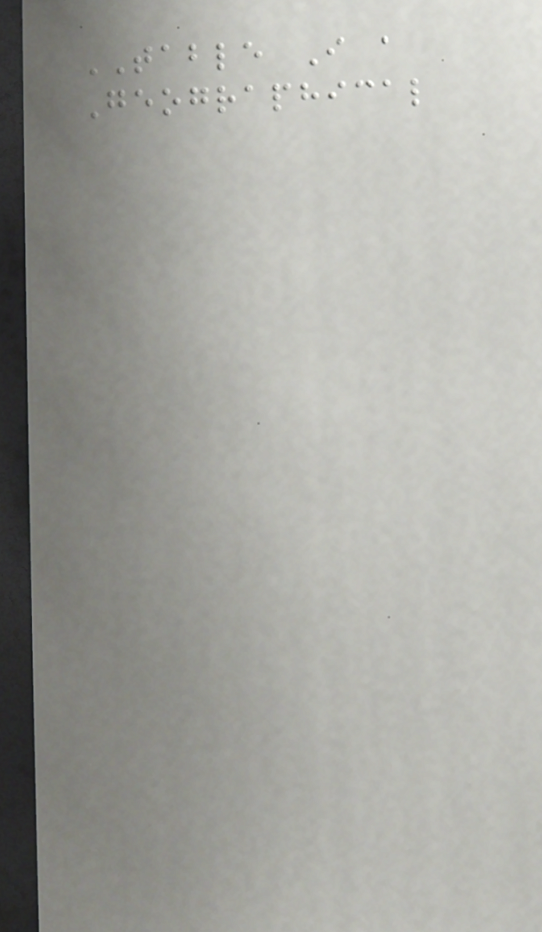TABLE I a
Geographical
